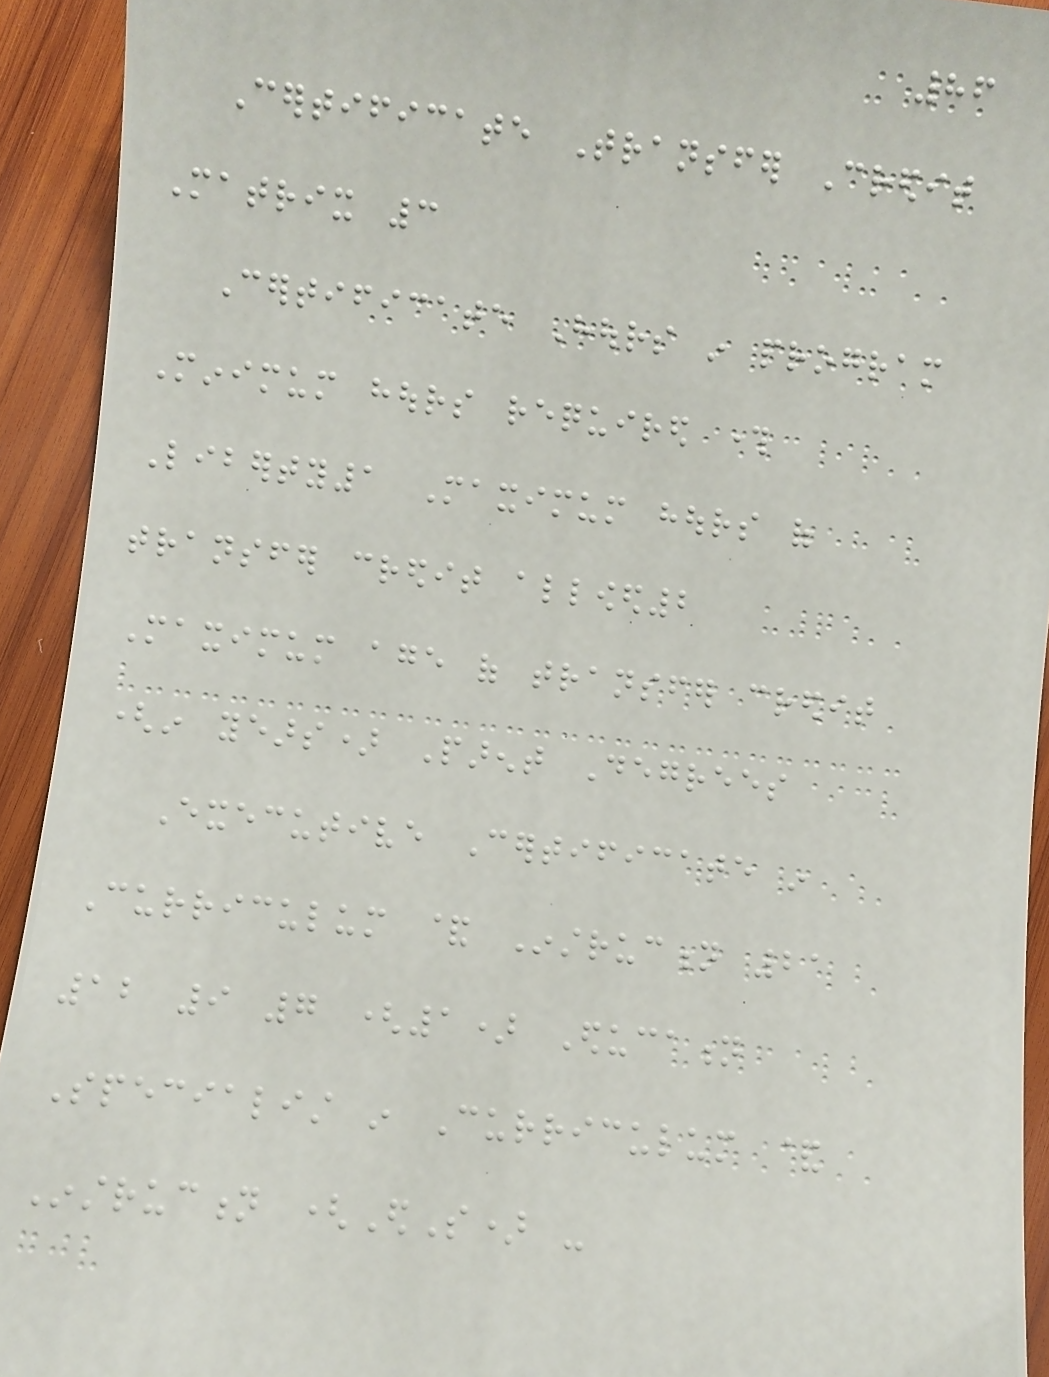86
Certificate Transfer Credit
Matrix 3
Certificate Hours in program
Minimum hours required through
Liberty1 Maximum hours of
transfer credit allowed2
Maximum age of transfer credit
(in years) Parent Degrees
Executive Certificate in
Curriculum & Instruction 21
12 9 7 (1) Education
Specialist in Curriculum &
Instruction (EdS) -
